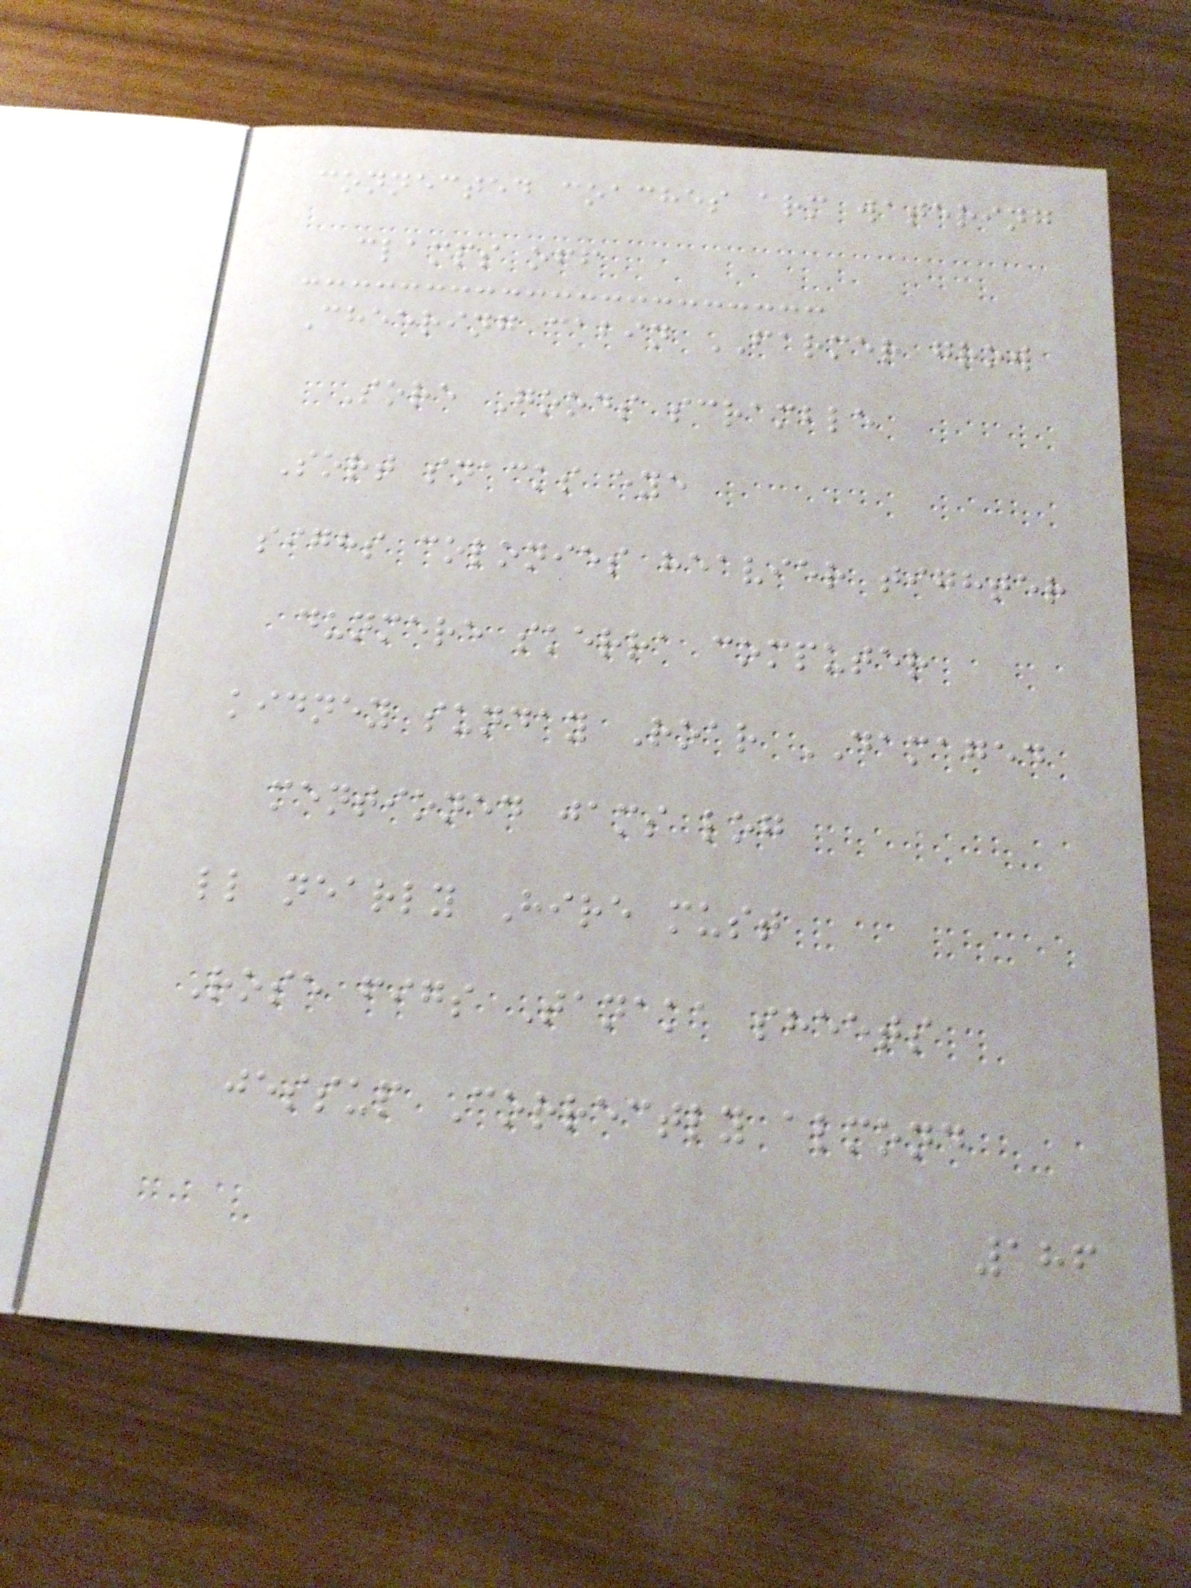connected coaches arm watering
clamps off
Cheering cabin FARMER grow
Sore Goods scramble
Sort snacks eye
sighs colonies heavier tighter
dunmere skerra computer
kidney sunday Roar DAMAGED
mentioned jams log
ll nearly Hire must
Rose figs Tanaka sheets
jessup Correctly almond
186
